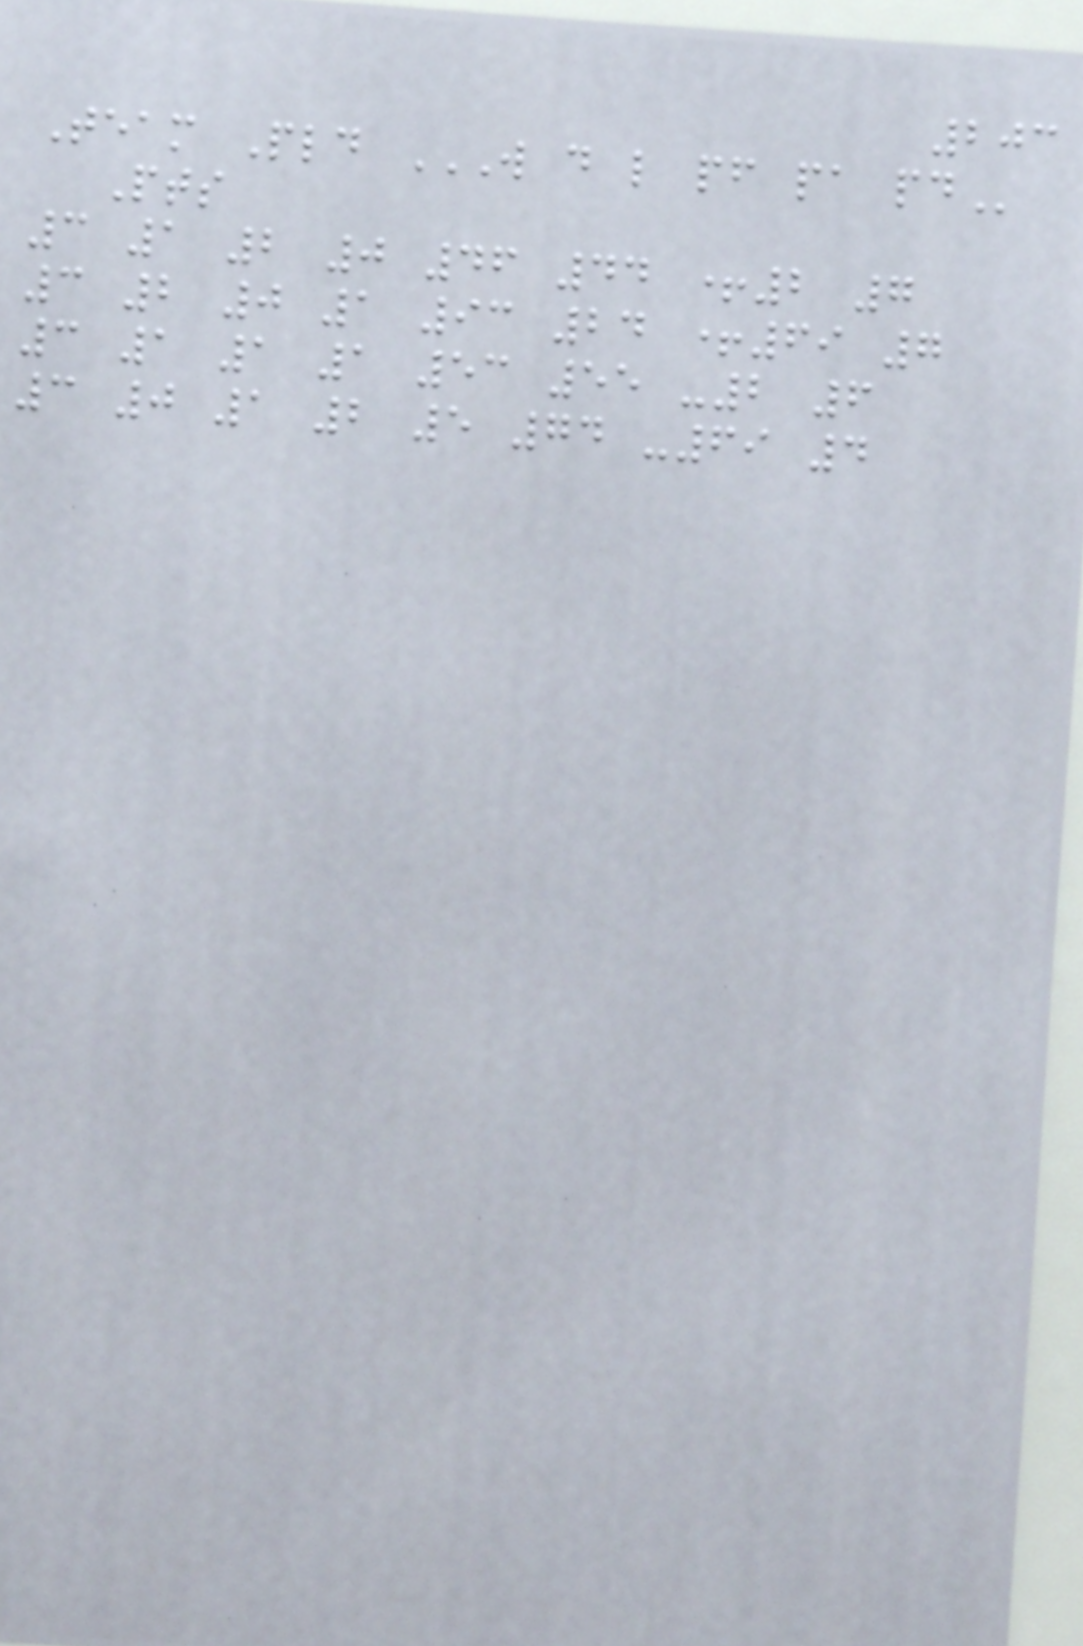203
Team Pld W D L PF PA PD
Pts
3 1 2 0 46 44 +2 7
3 2 0 1 93 24 +69 7
3 1 1 1 53 55 -2 6
3 0 1 2 5 74 -69 4
